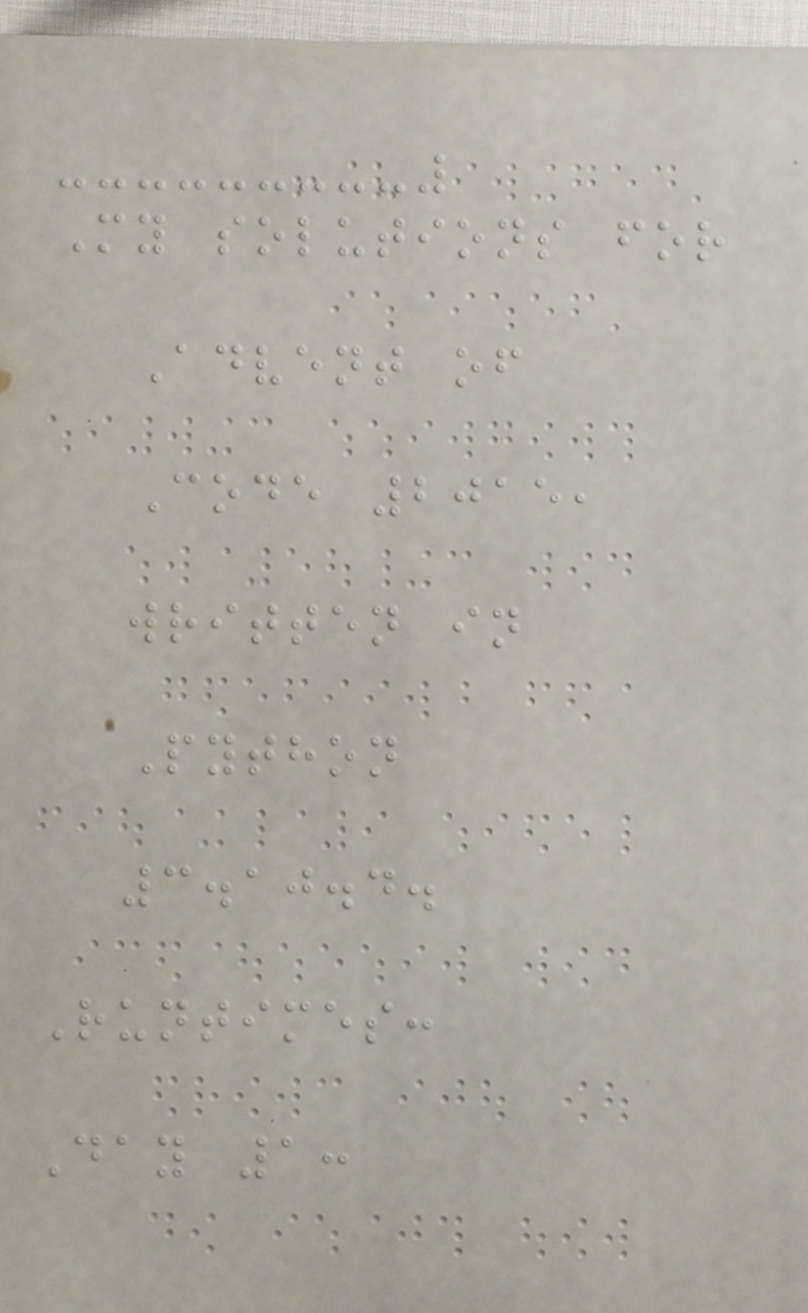My solutions for
Advent of
Code 2015,
written in
Python
3.10.4.
Runtimes:
Day 1:
